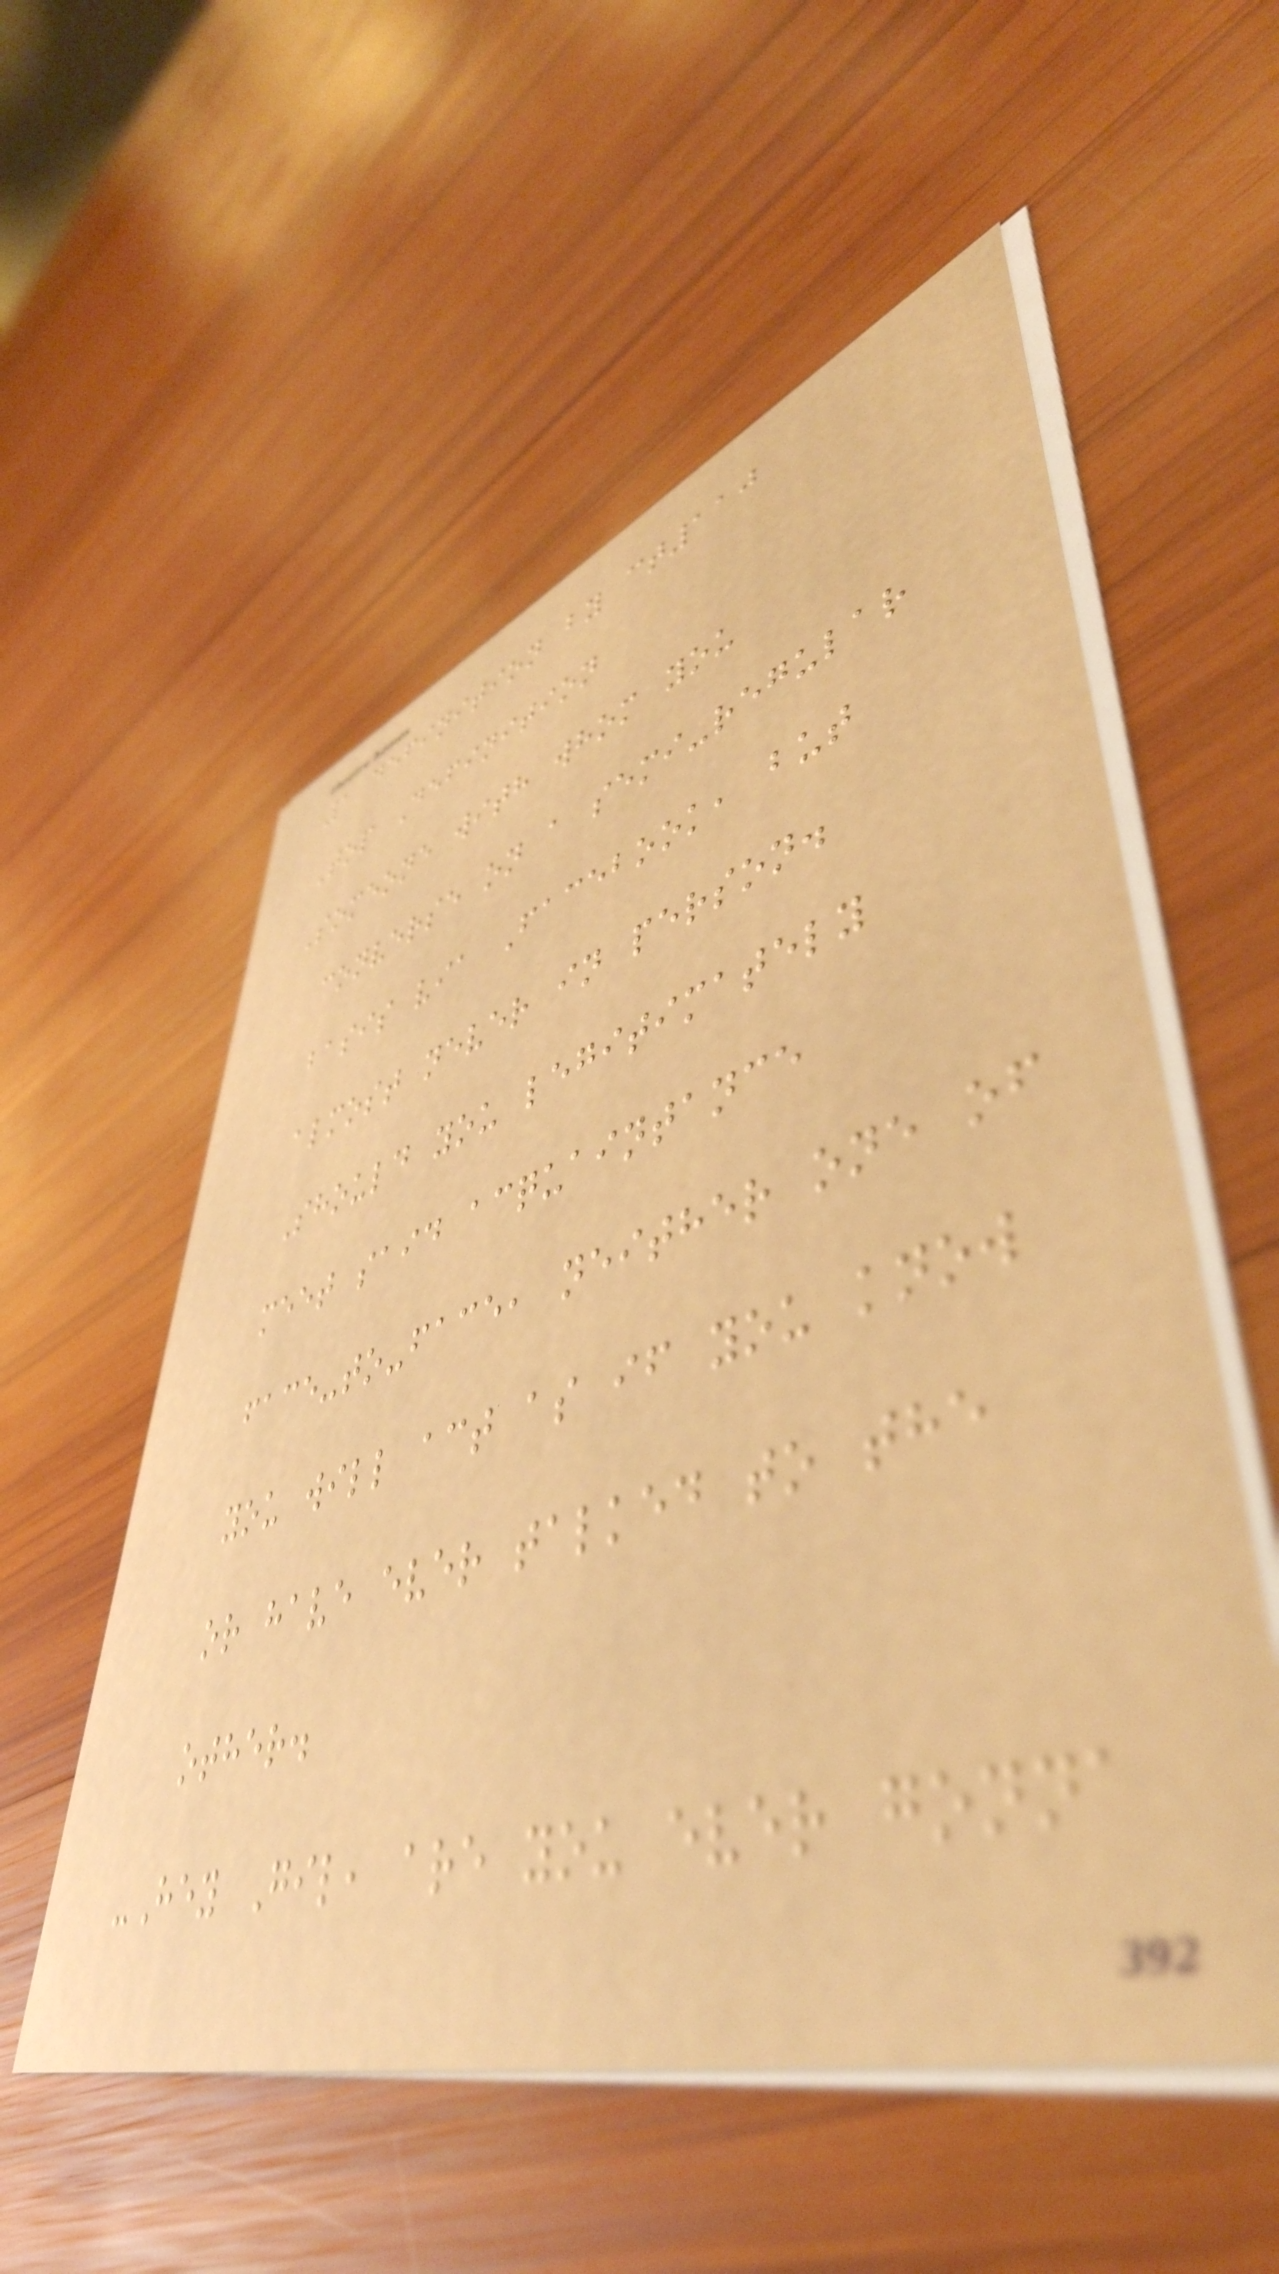1 definition by ct110
Top Definition
Someone with whom you
converse on a semi-regular
basis via Facebook, but
almost never in person.
Should you legitimately
meet said acquaintance
face-to-face, neither one of
you will act as if you know
or have ever talked to the
other.
-Hey Gil, are you ever gonna
